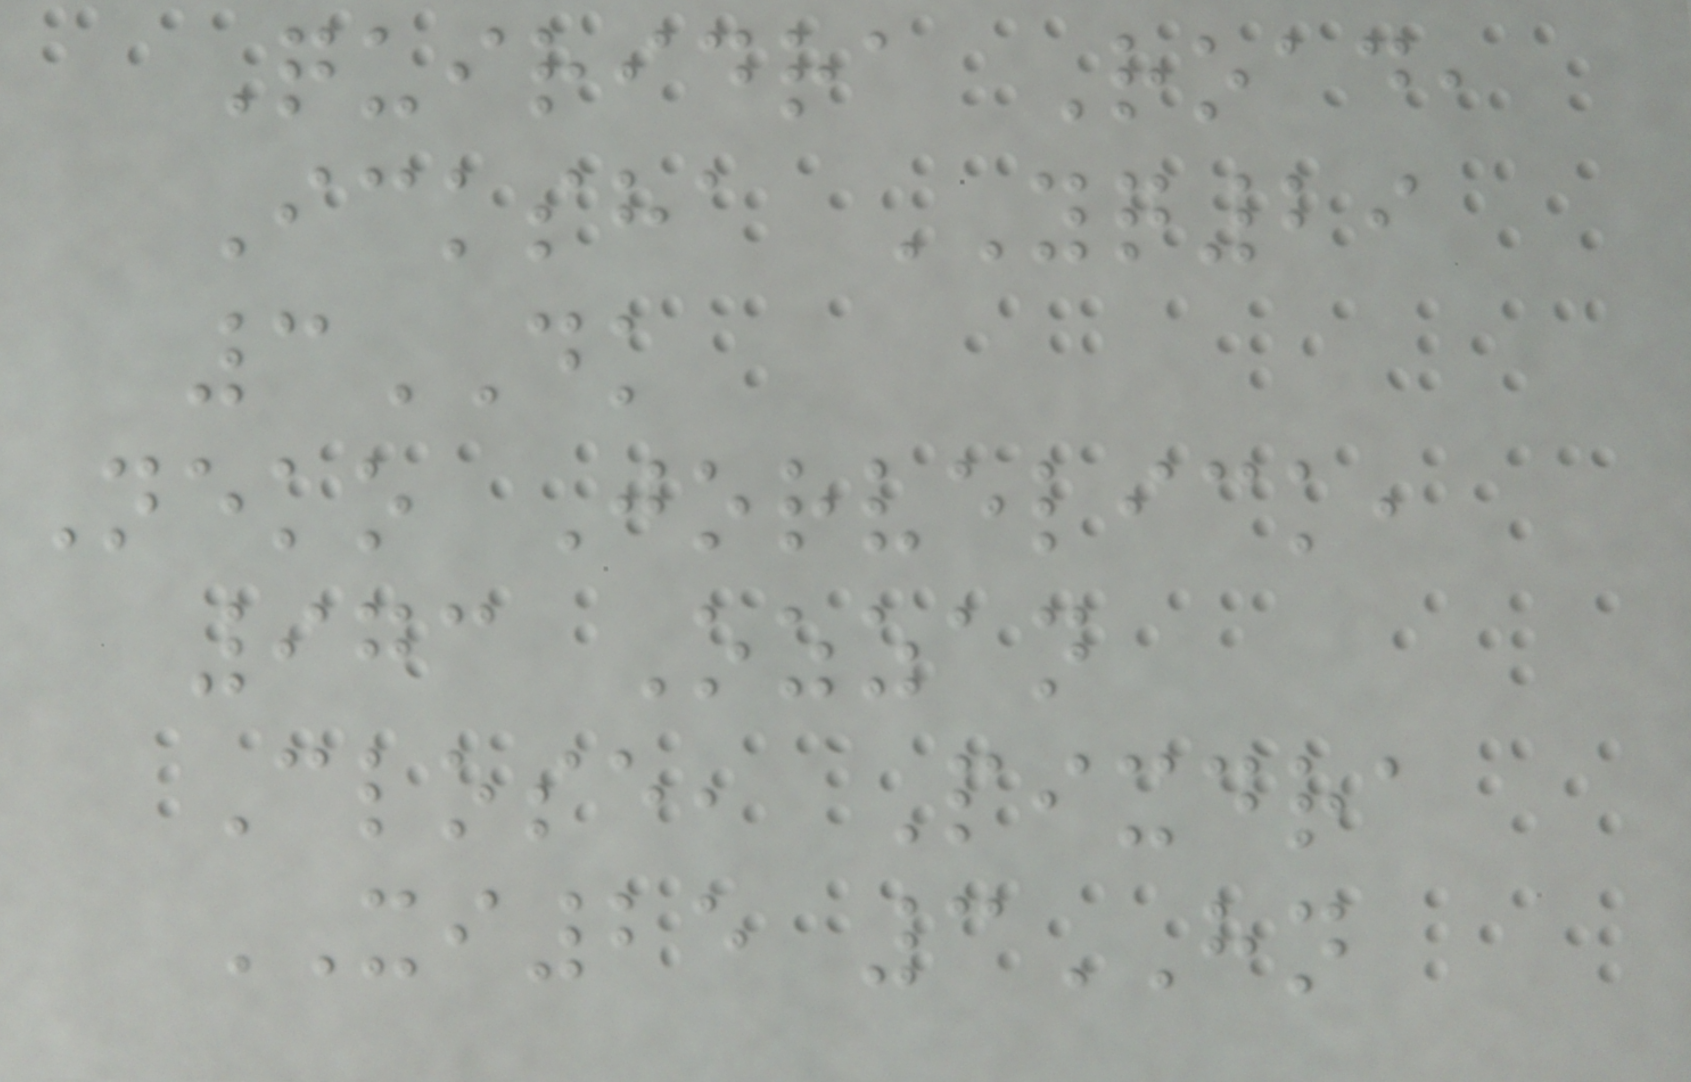Quiridra Road,
Icksha YQ29
3DK
Neko Jorvelick,
973 Ozzan
Close, Pixdra
XI25 3HN
